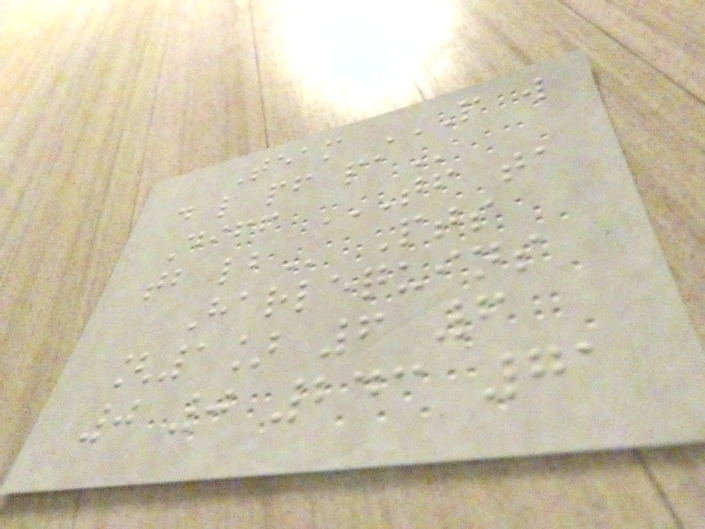Team P W
D L PF PA
Diff TF TA
TB LB Pts
Harlequins
[1] 6 6
0 0 243 71
